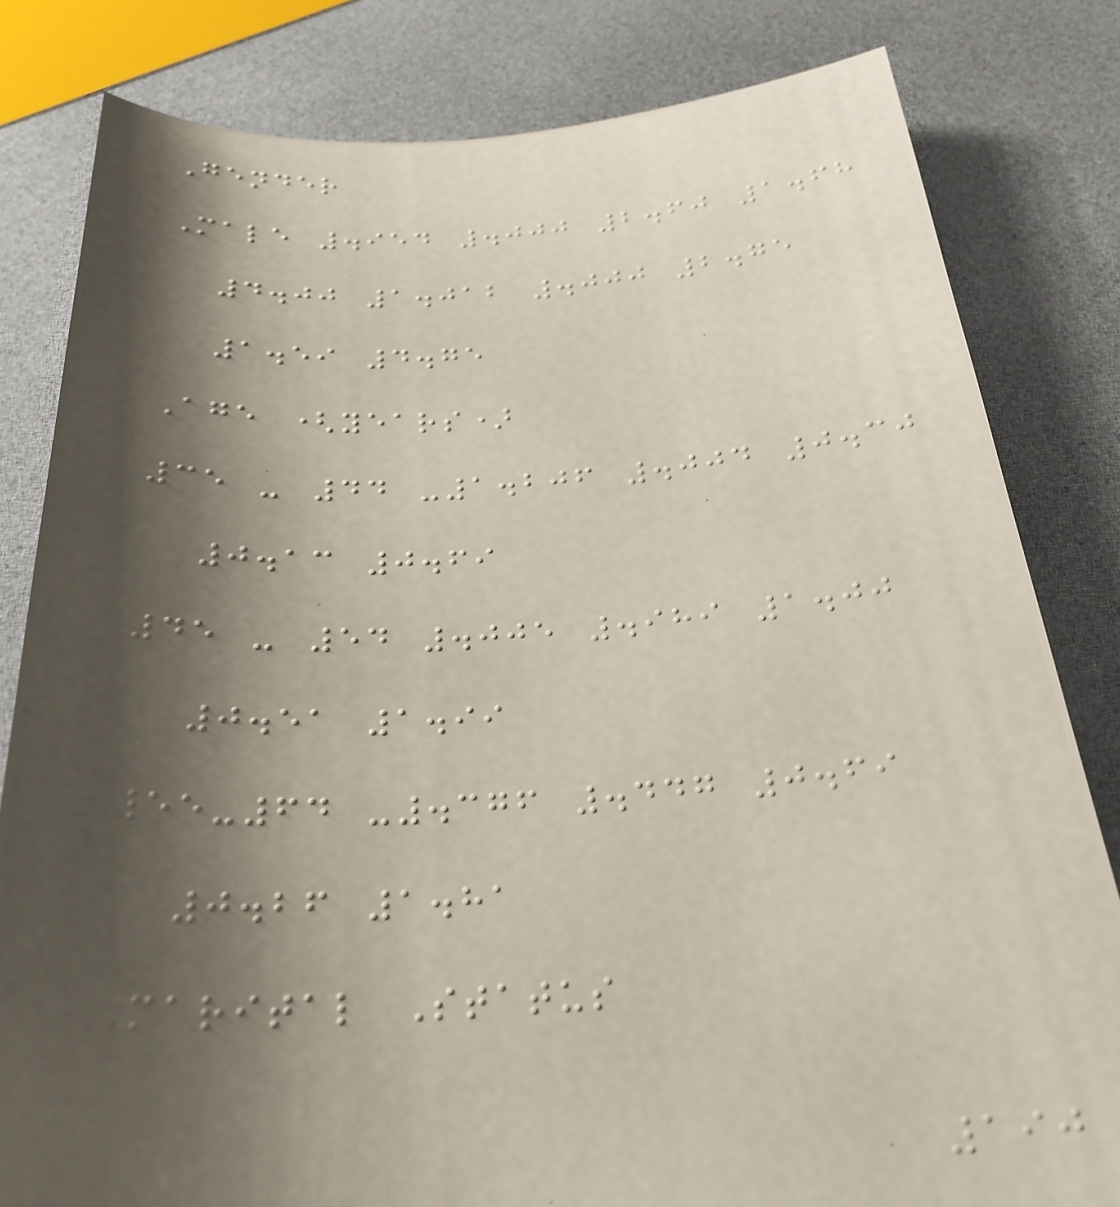Gender
Male .954 .000 2.60 1.68
4.00 1.012 .000 2.75
1.59 4.75
Age (years)
35 - 44 -1.206 .004 0.30
0.13 0.69
45 - 54 .005 .989 1.00
0.51 1.99
55-64 -.376 .447 0.69
0.26 1.81
Marital Status
190
